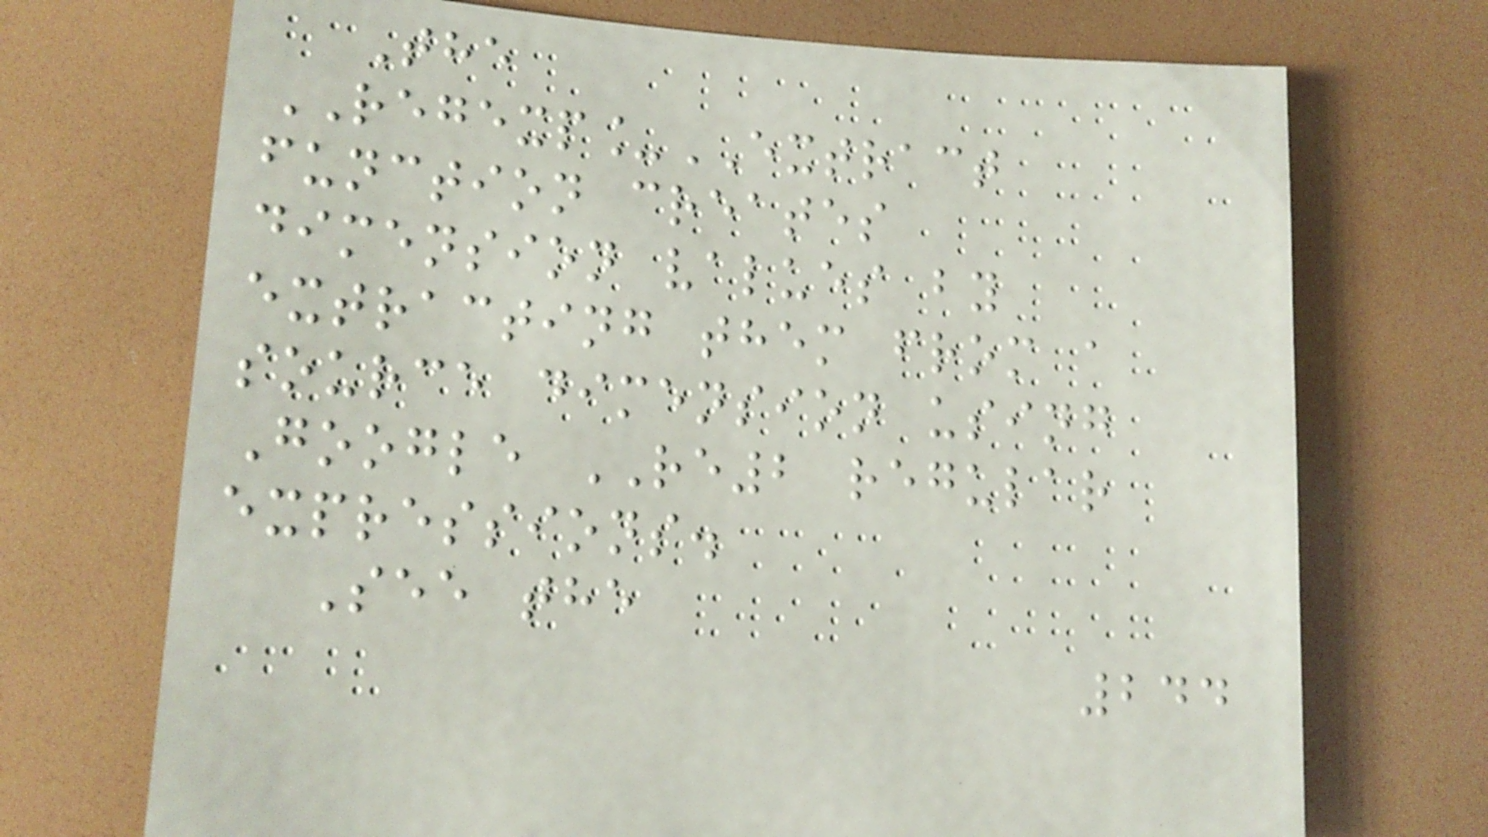The
REGEXP_EXTRACT
function creates
dimension values by
extracting them from a
source dimension using
Google RE2 regular
expressions.
See the
244
